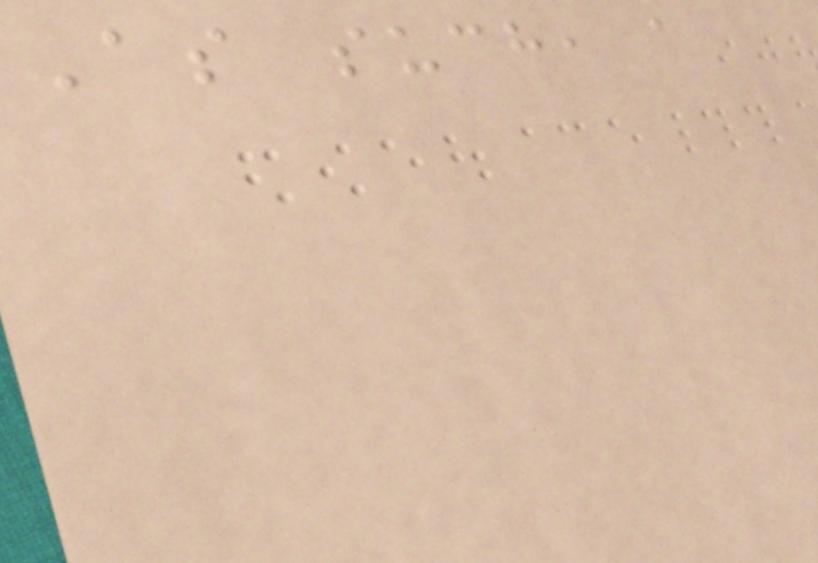As such, a
